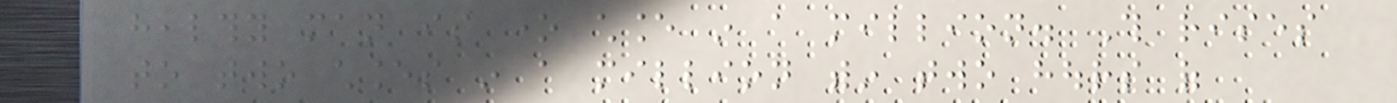healthy man is one chance in a million. This rises
to two chances in a million within two hours of
